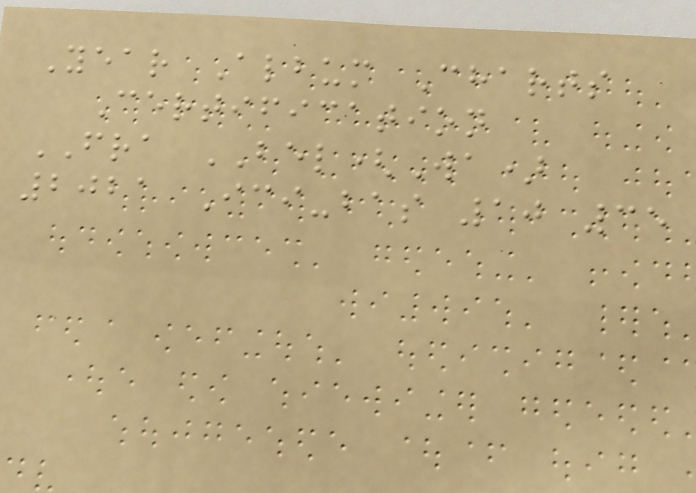Year Album Charts
Certification
FRA BEL(Wa)
2021 Ici-bas 10 35
